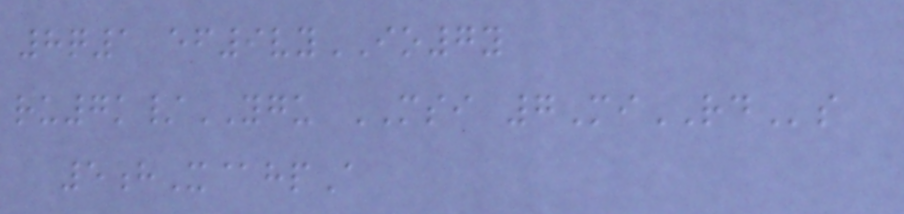8q1 ef9vyIO7y
ru7k/YGU MSI 7MiRDs
5hX@hpA
